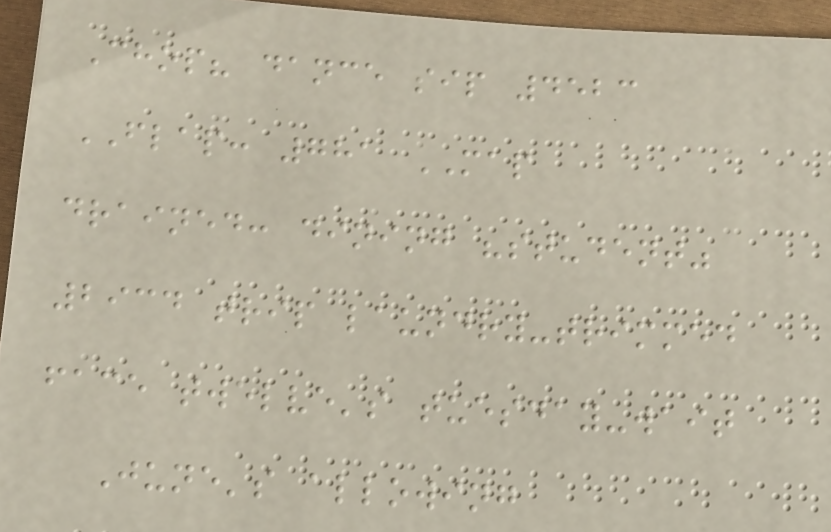Chop? dance sip 4523
FLAP: 781 MAP
drained: dining "student"
2934 trip laundry-trimmed
face twelve's tuesday-wait
June's allowing
